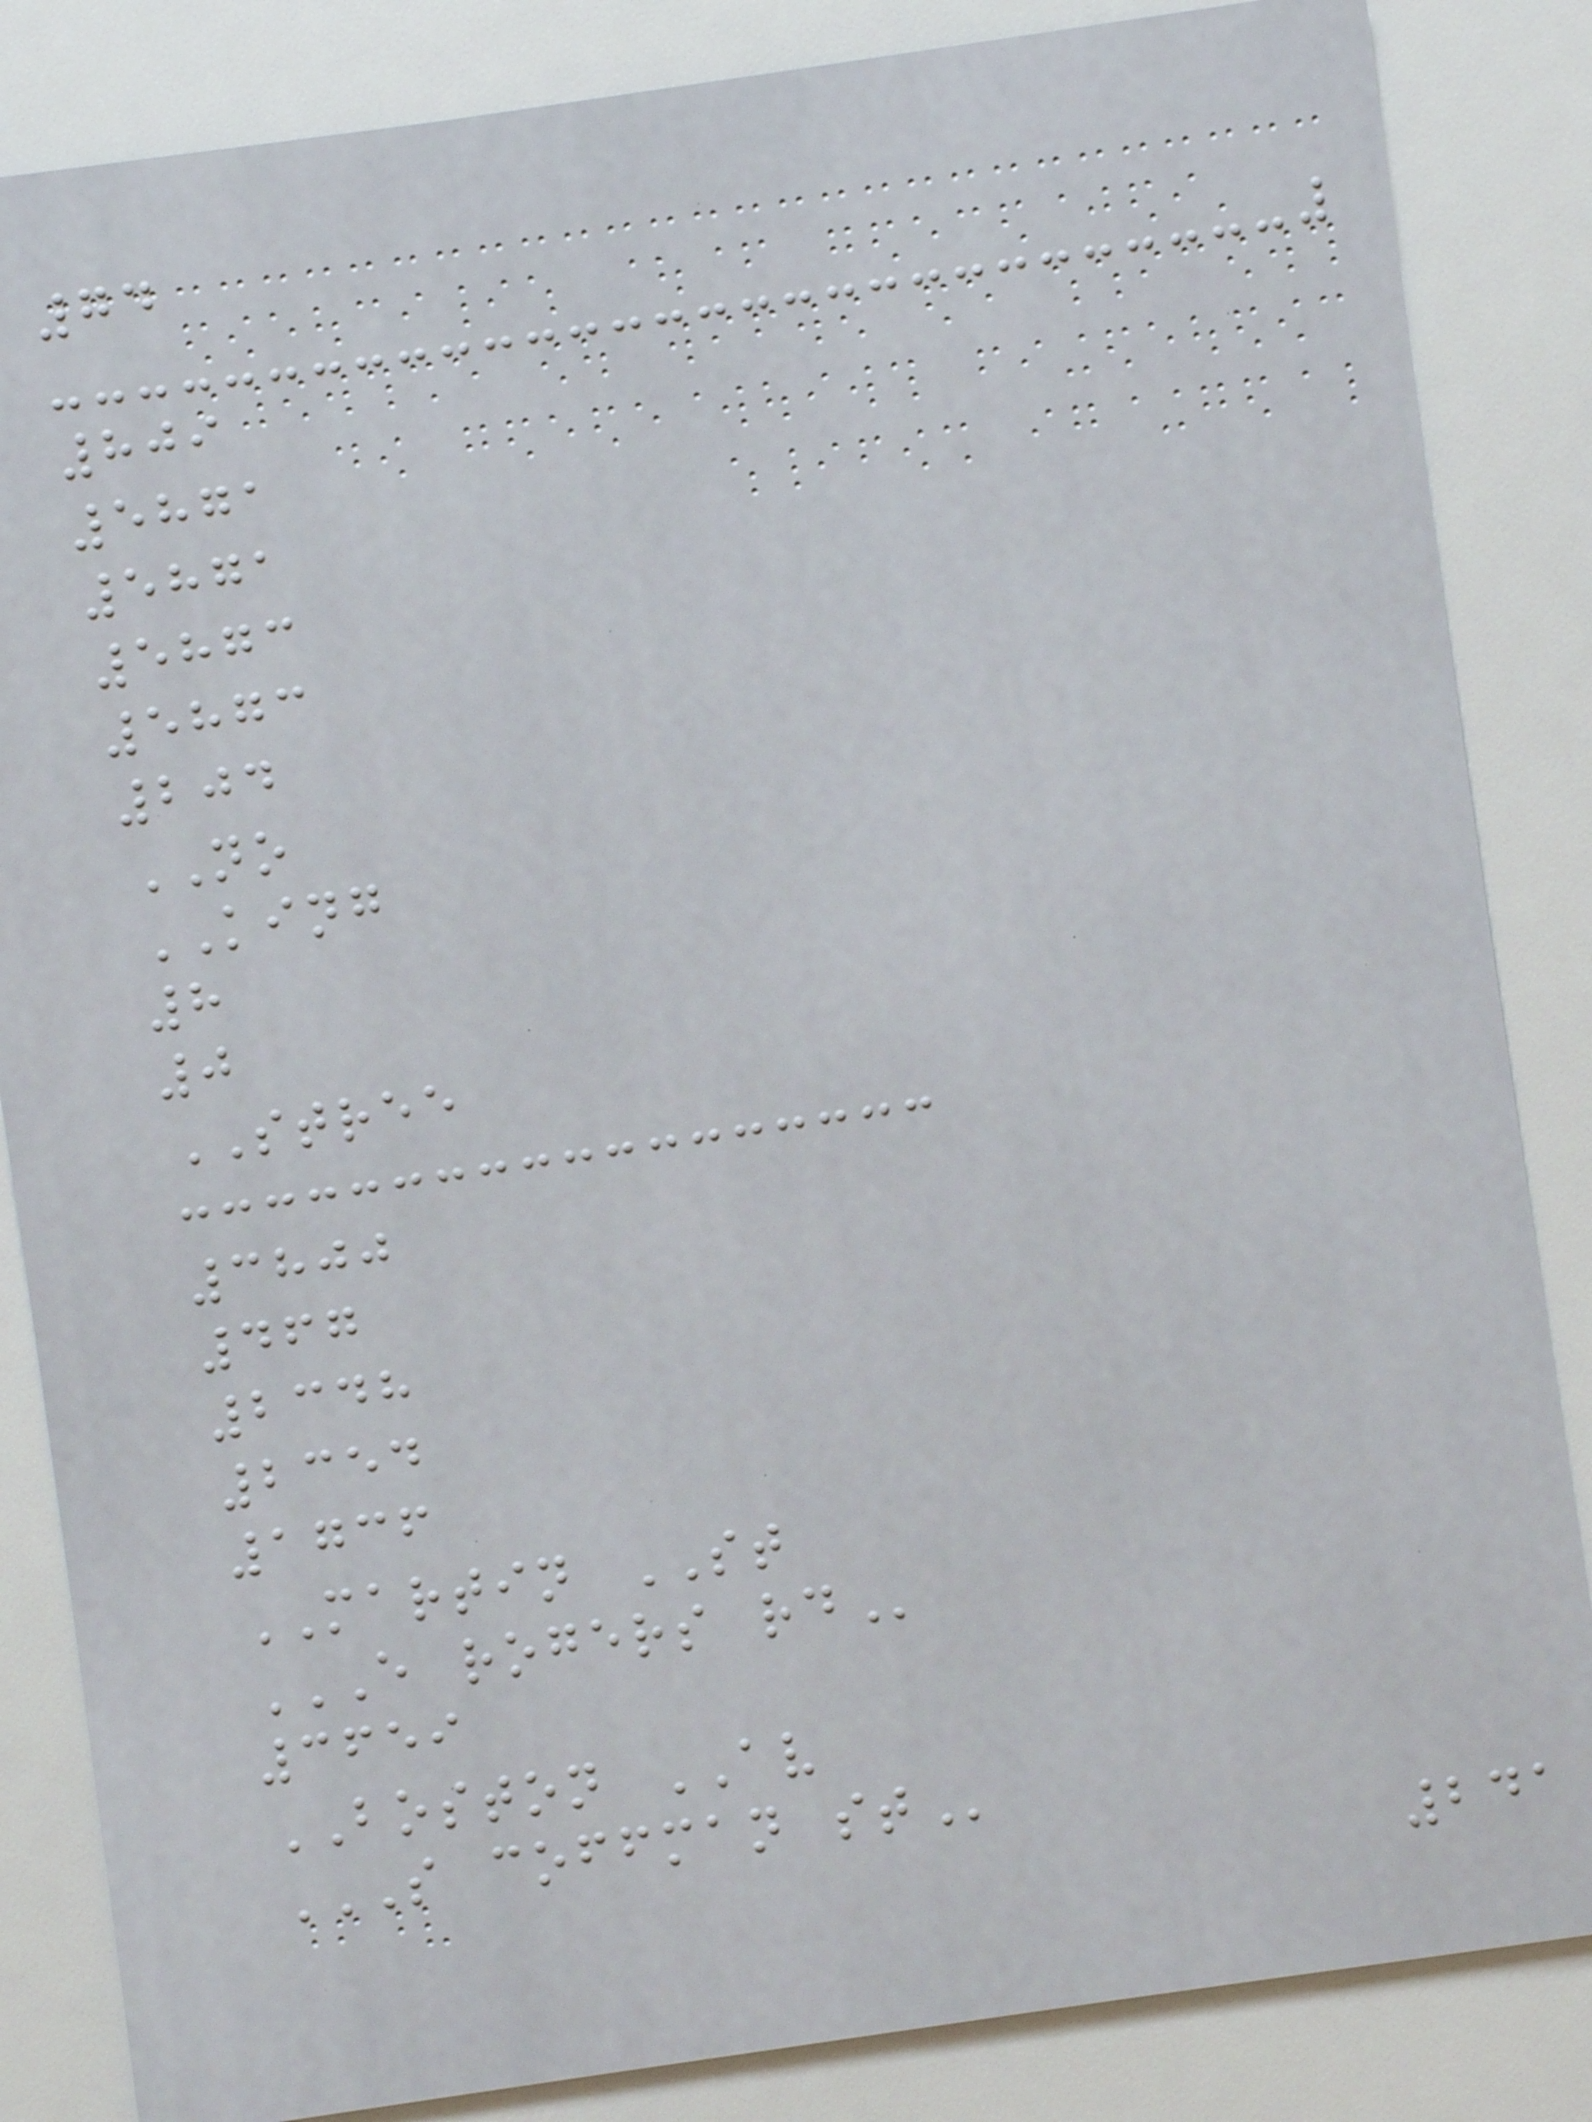74
809
5871
5871
5873
5873
204
NO
KING
8
0
STREE
3800
467
2348
2354
1736
MARTIN ST
E ROGERS RD
3659
BOSTON AV
S COFFMAN ST
241
